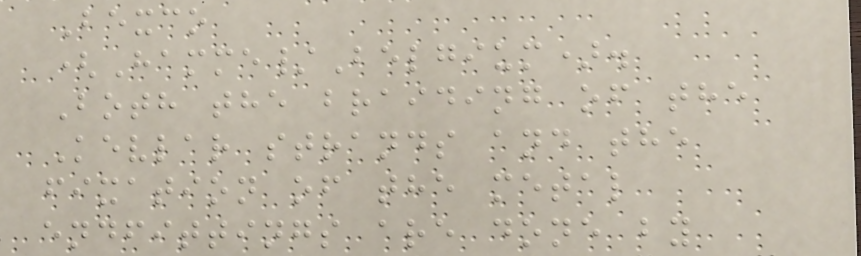Bexco
(Hamme/Belgium).
Both the braiding of the
Kevlar strands and the
fixation of the metal
endfittings are done by
